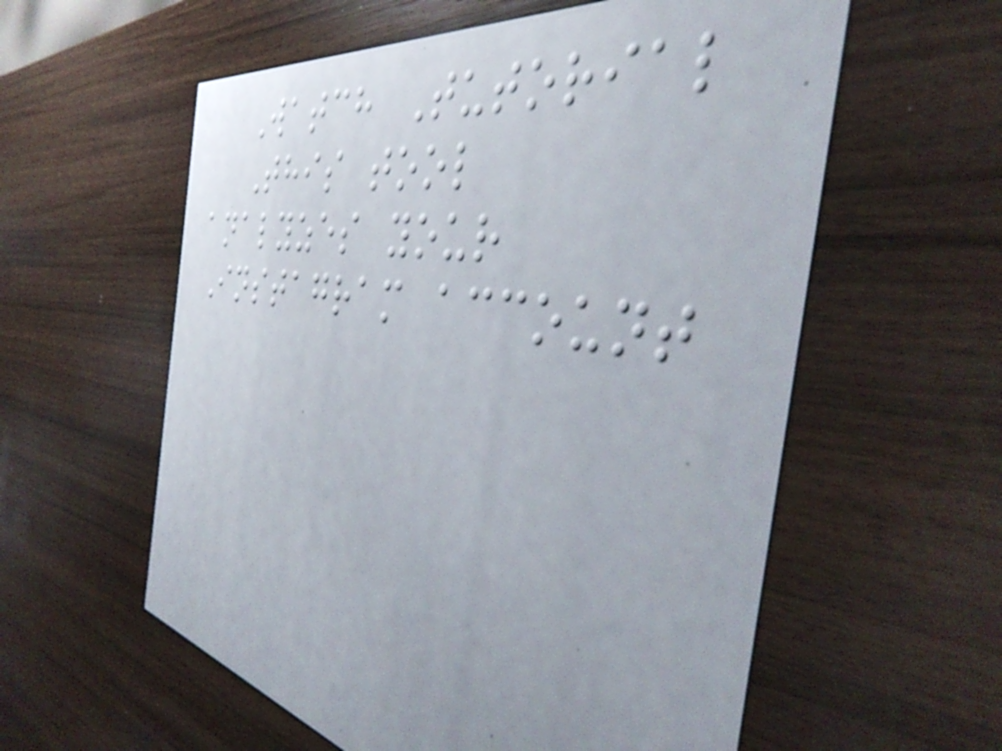Watch Tutorial
This tool
analyzes your
Instagram account
